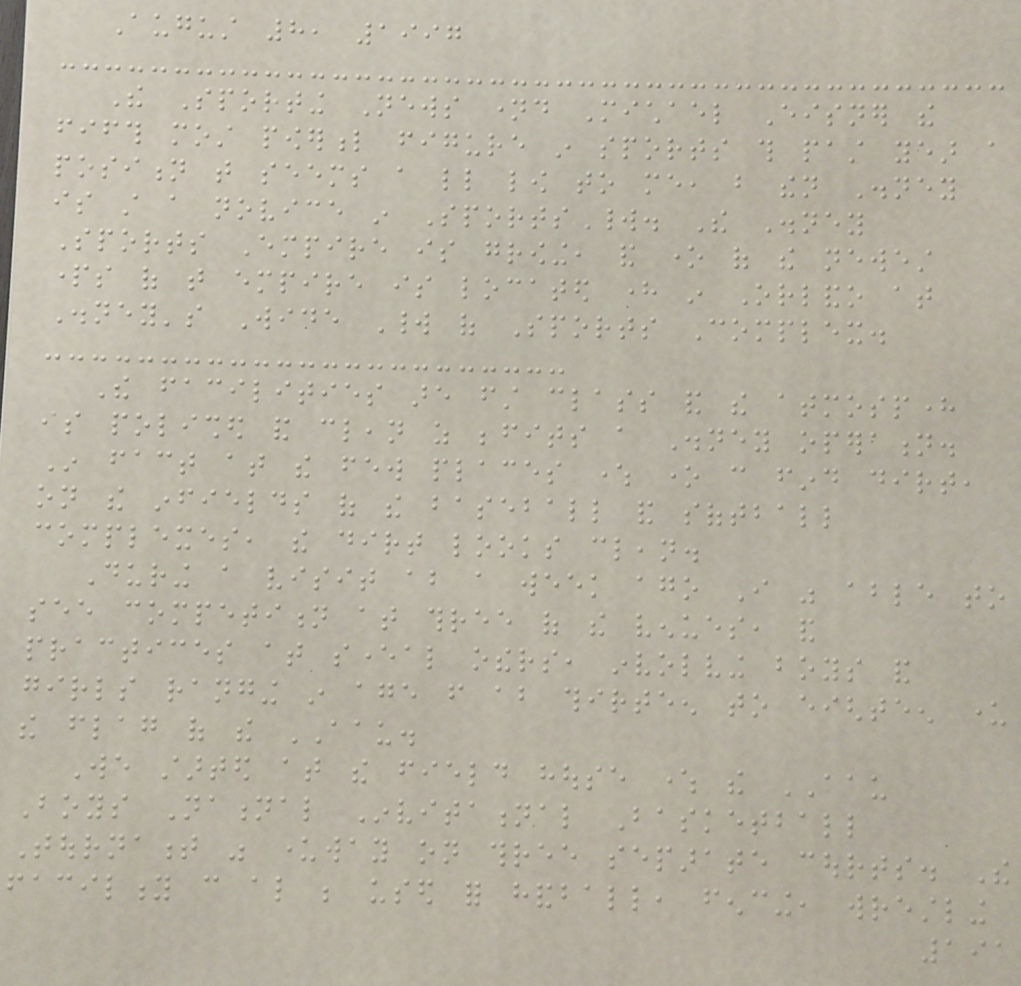August 8, 1997
The Sporting News named Michael Eisner the
fifth most powerful figure in sports this past year a
position that seems a little low to me, but then Disney
is still a novice in SportsWorld. The Disney
Sports Empire is growing, and one of the newest
parts of that empire is located here in Orlando at
Disney's Wide World of Sports Complex.
The facilities are first class and the atmosphere
is polished and clean as befits a Disney operation.
In fact at the few places where one can find dirt,
on the infields of the baseball and softball
complexes, the dirt looks clean.
During a visit about a week ago I was able to
see competition at three of the venues, and
practices at several others, involving boys and
girls ranging in age from about thirteen to eighteen under
the flag of the AAU.
We started at the field house where the AAU
Boys National Invitational Basketball
Tournament was underway on three separate courts. The
facility can also be used for handball, fencing, wrestling
191
